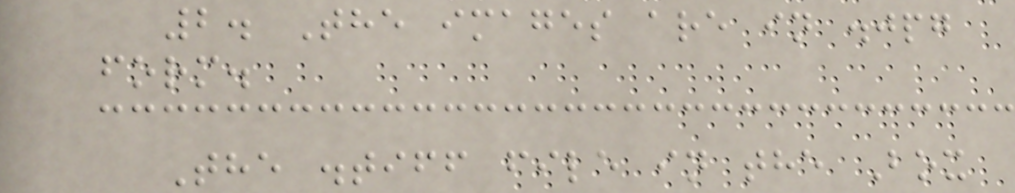2. The images are in .jpg
form.
The .tiff file in the Box
